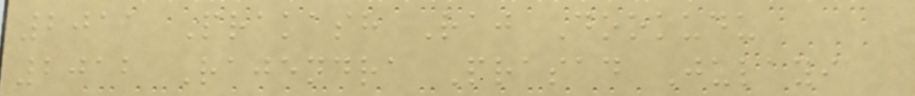2011 Prakash Raj Dookudu
2012 Rajendra Prasad Julayi
